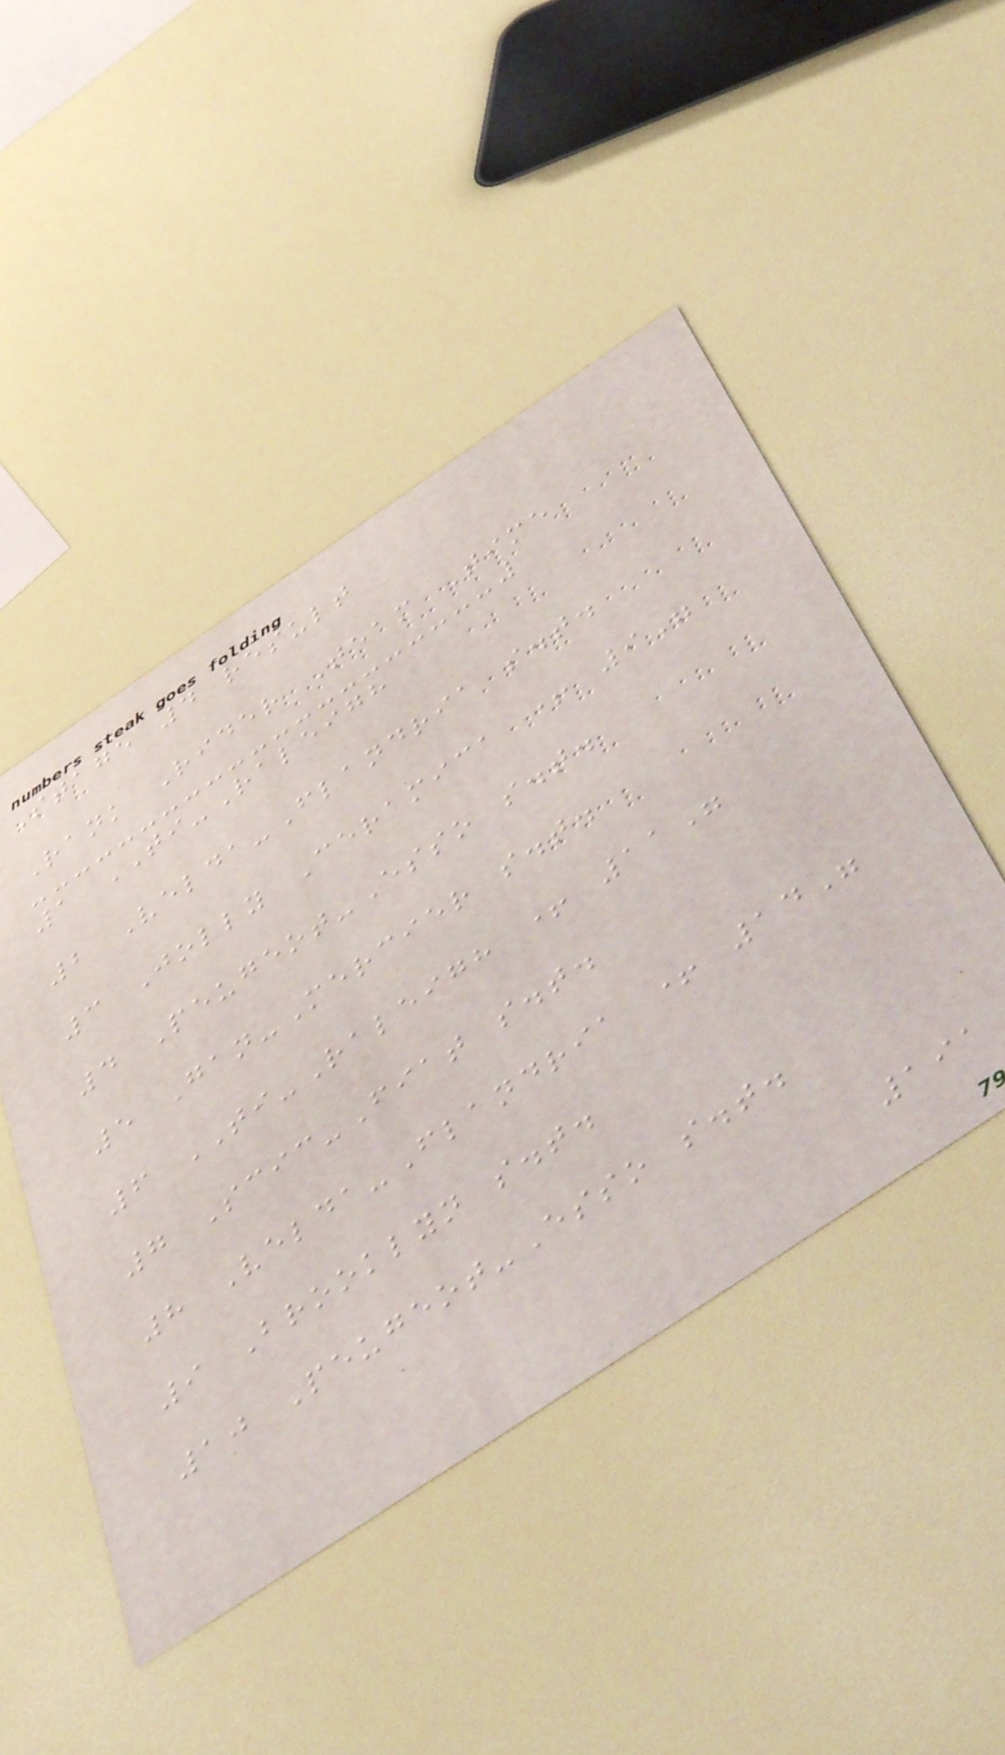Stage 4 result
Rank Rider Team Time
1 TI-Raleigh
2 Velda-Flandria s.t.
3 Jolly Ceramica + 9"
4 Peugeot-Esso s.t.
5 Gan-Mercier s.t.
6 TI-Raleigh + 11"
7 Scic-Fiat s.t.
8 Velda-Flandria + 14"
9 Brooklyn s.t.
10 Peugeot-Esso s.t.
191
